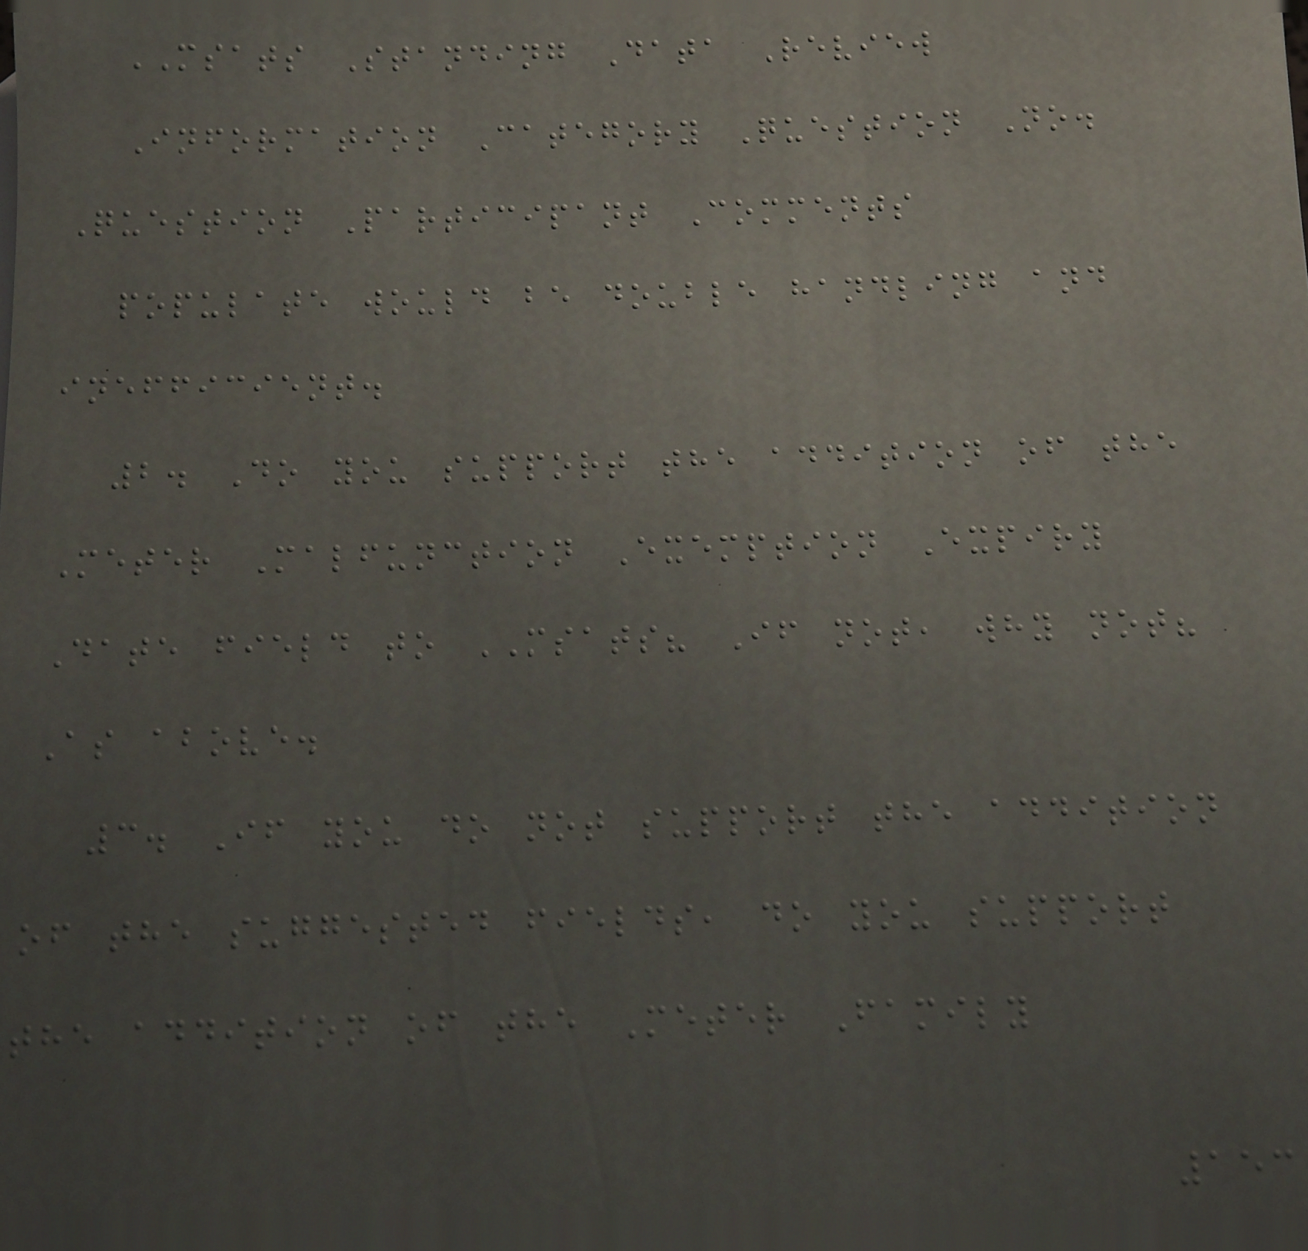MSATS Standing Data Review
Information Category Question No.
Question Participant Comments
populate would be double handling and
inefficient.
2. Do you support the addition of the
Meter Malfunction Exemption Expiry
Date field to MSATS? If not, why not?
As above.
3. If you do not support the addition
of the suggested fields, do you support
the addition of the Meter Family
153
